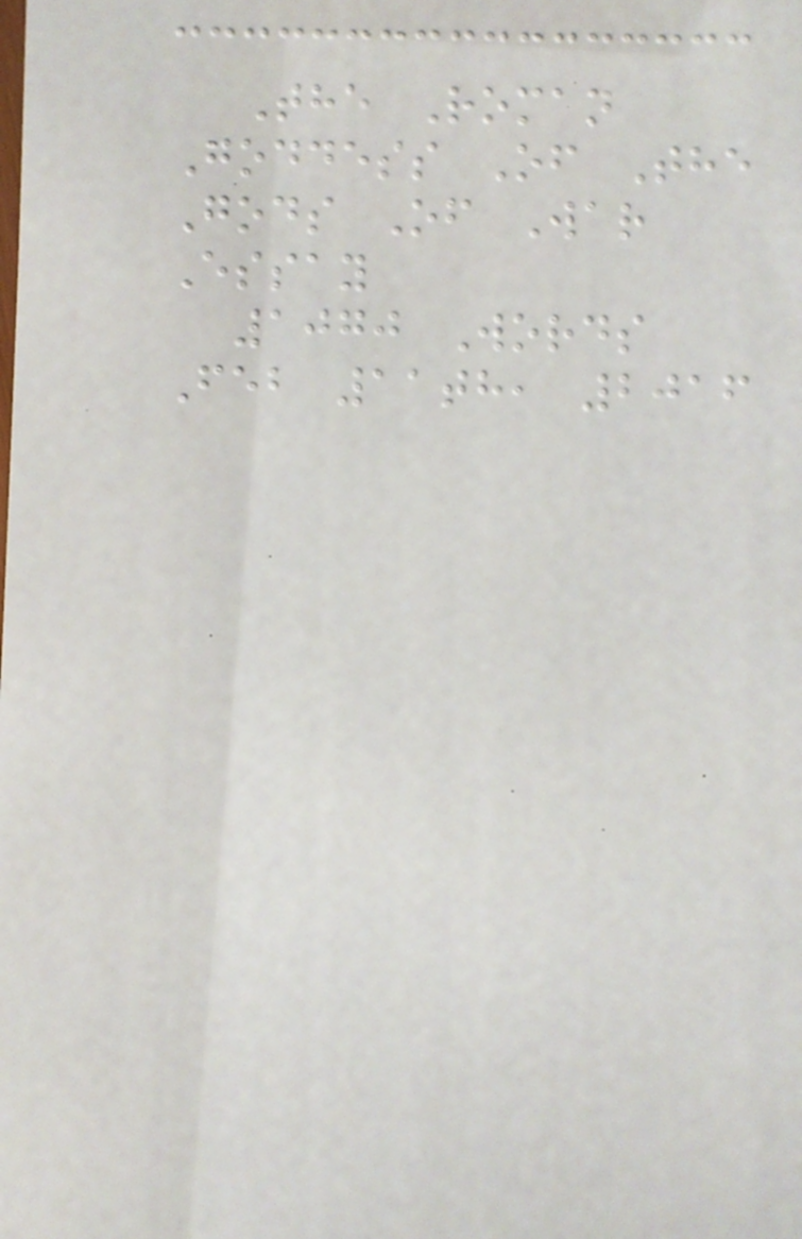The Roman
Goddess Of The
Gods Of War
Essay
1070 Words
Feb 11th, 2016
